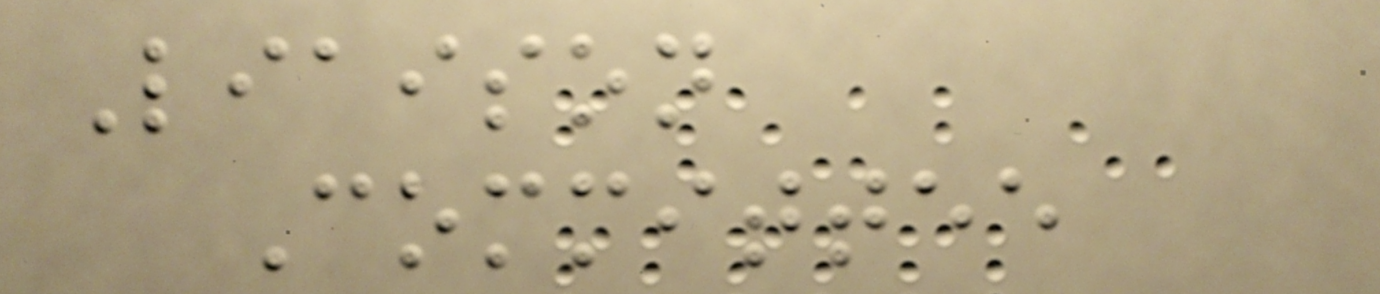Liaison
Committee
